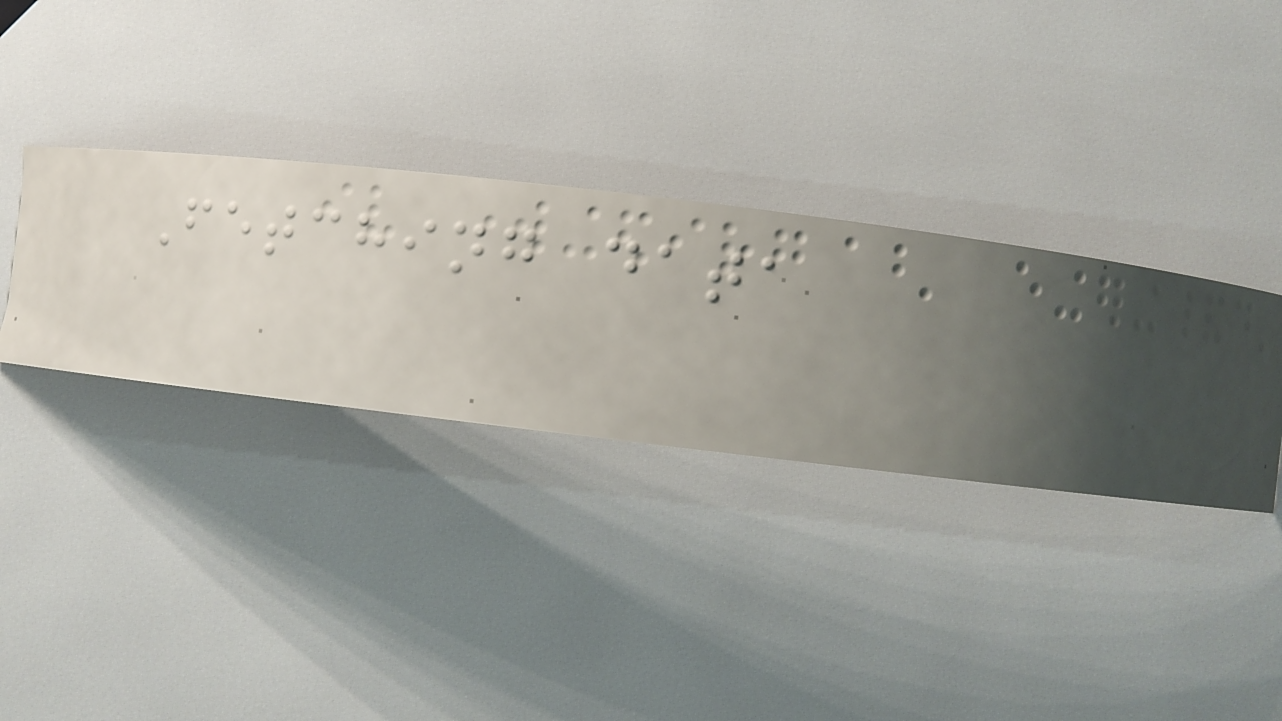Fetching data
